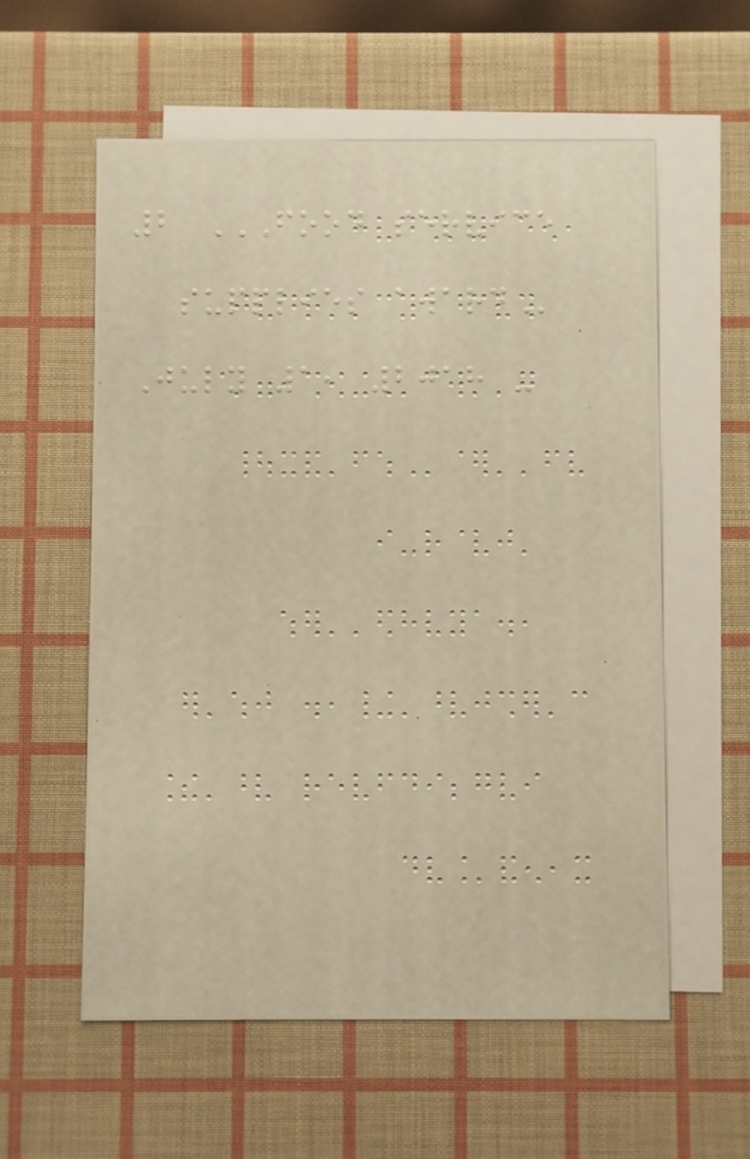2 FOOD SERVICE
SUPPLIES AWARD
July 1, 2018 -
